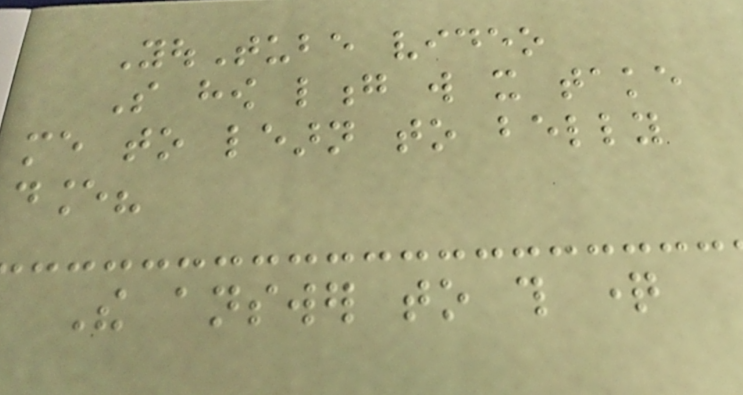YouTube video
So how long will it take
me to learn to belly
dance?
The answer to this question
